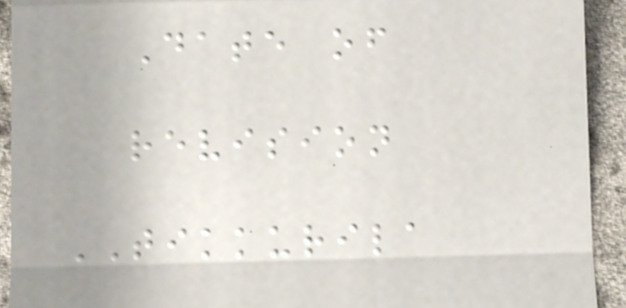Date of
revision
TIKKURILA
